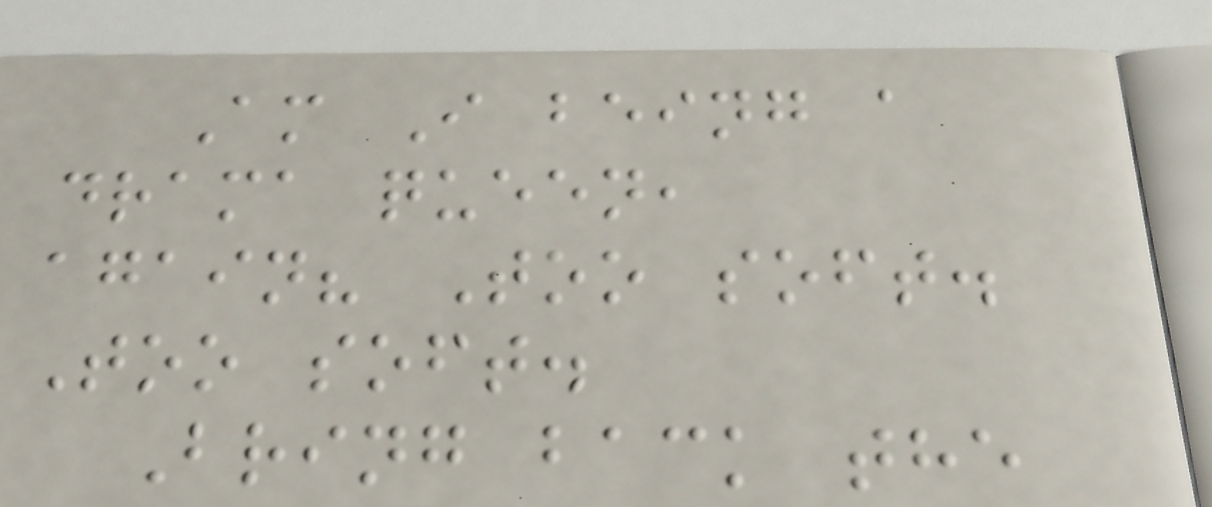Am I being a
drama queen,
again? Too soft.
Too soft.
Bring back the
